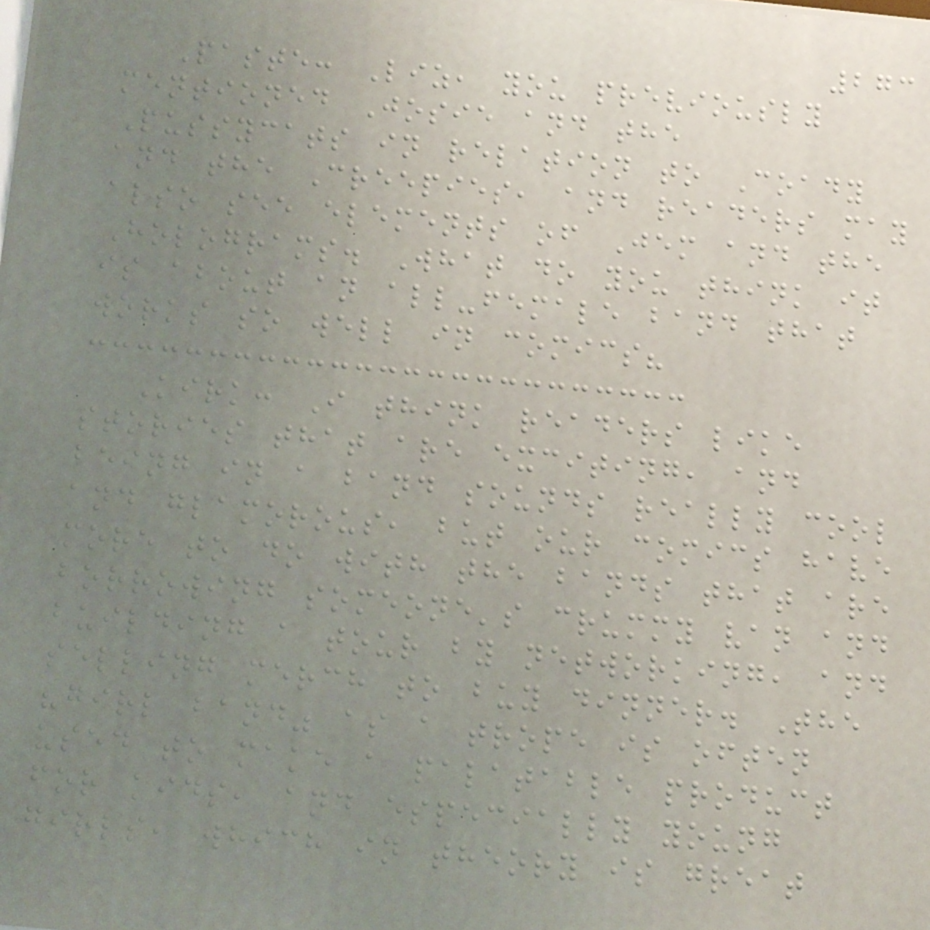273
Paste: Liz, you previously
mentioned Josie and the
Pussycats in relation to Coady
and the Creepies, and readers may
also see elements of Jem and the
Holograms. What do you think it
is about an all-female band that
works so well in comics?
Kirk: I think readers like
stories that are exciting, and
being in a band sounds really cool
and glamorous, but our comics have
more to do with the bands that are
borrowing someone's crummy van and
building a tour by networking, and
selling merch to buy dinner. The
"girl band" as a trope is often
used to make a palatable product
for kids, and especially young
girls, which in theory is great
